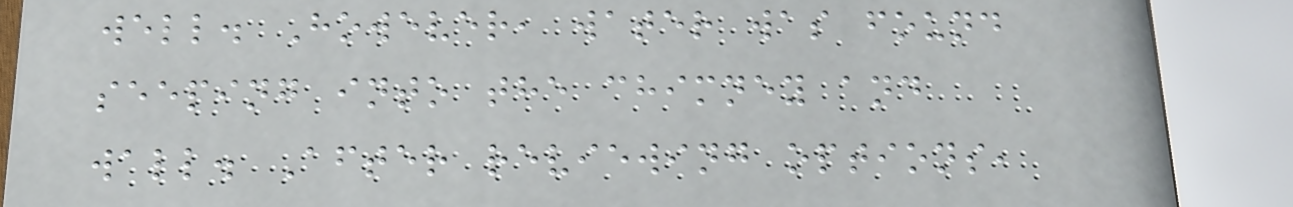well. However, water was found
seeping into the chimney and
wall. After reviewing options,
